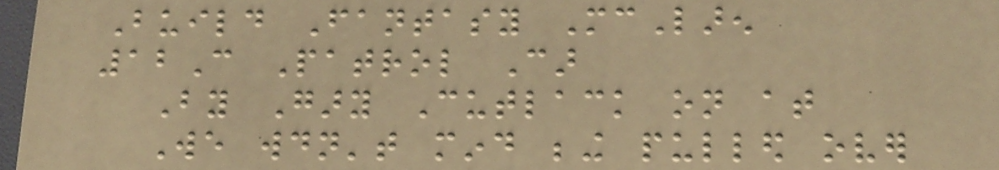Build Fantasy McLaren
12C Patrol Car
By Gary Cutlack on at
We wouldn't mind being pulled over
